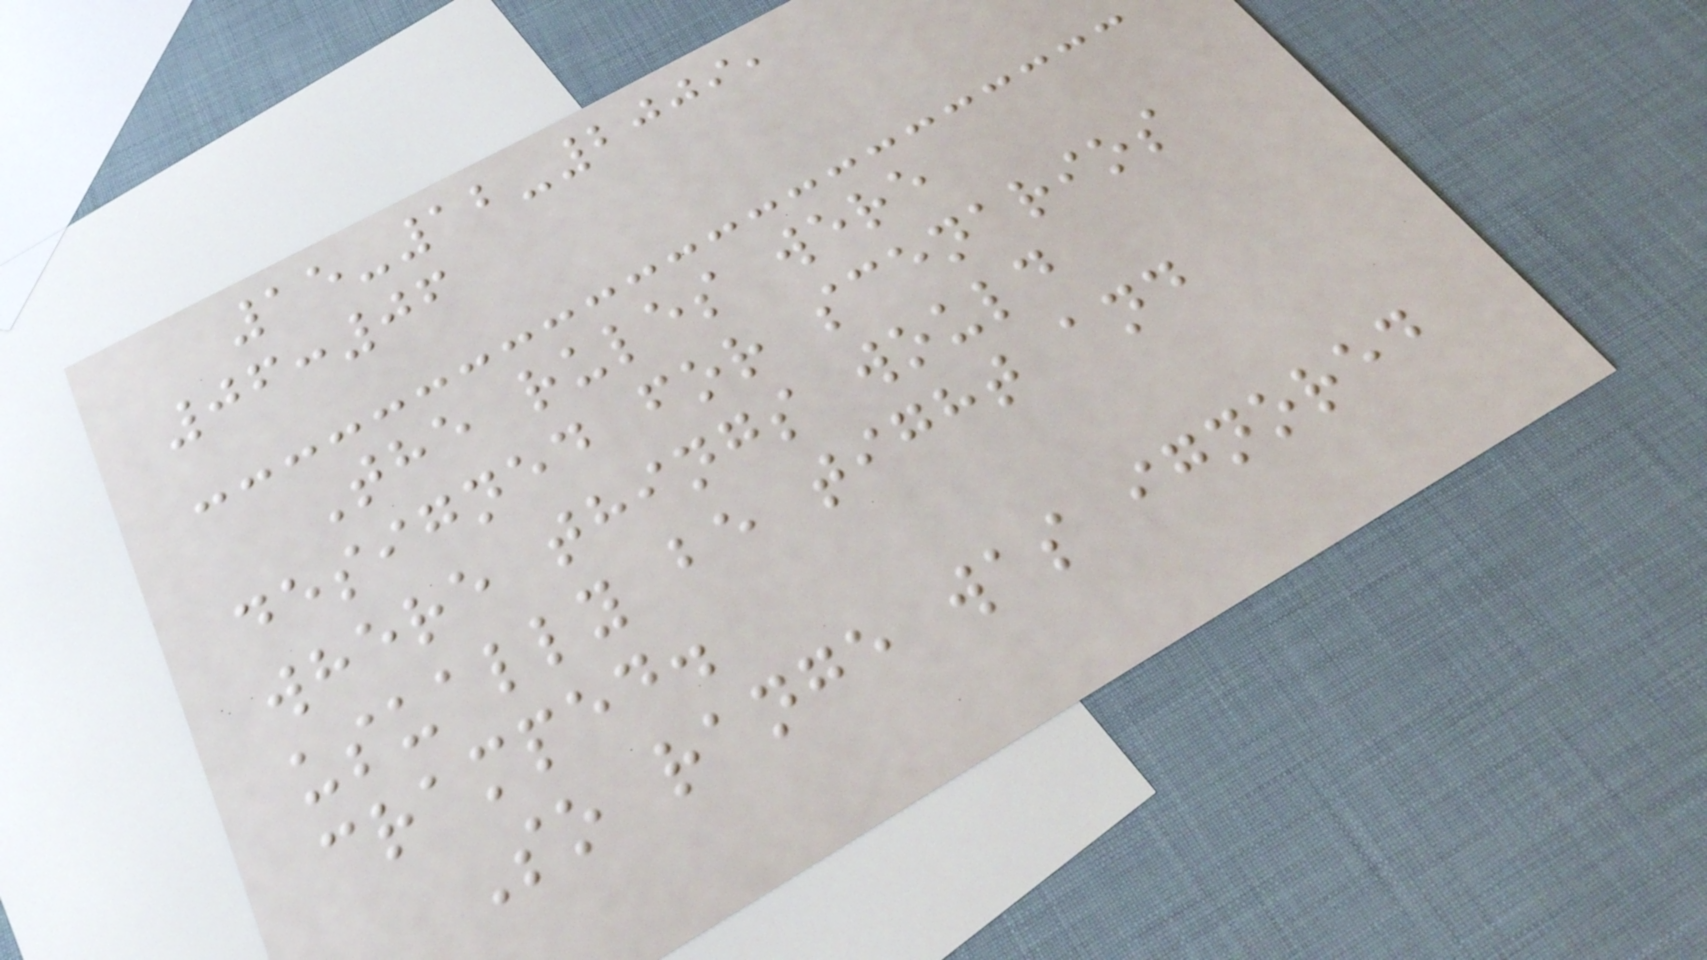15-12-2009,
06:06
The rules were
designed for scenarios
where things would
usually be tight and
cramped.
So range was ignored
